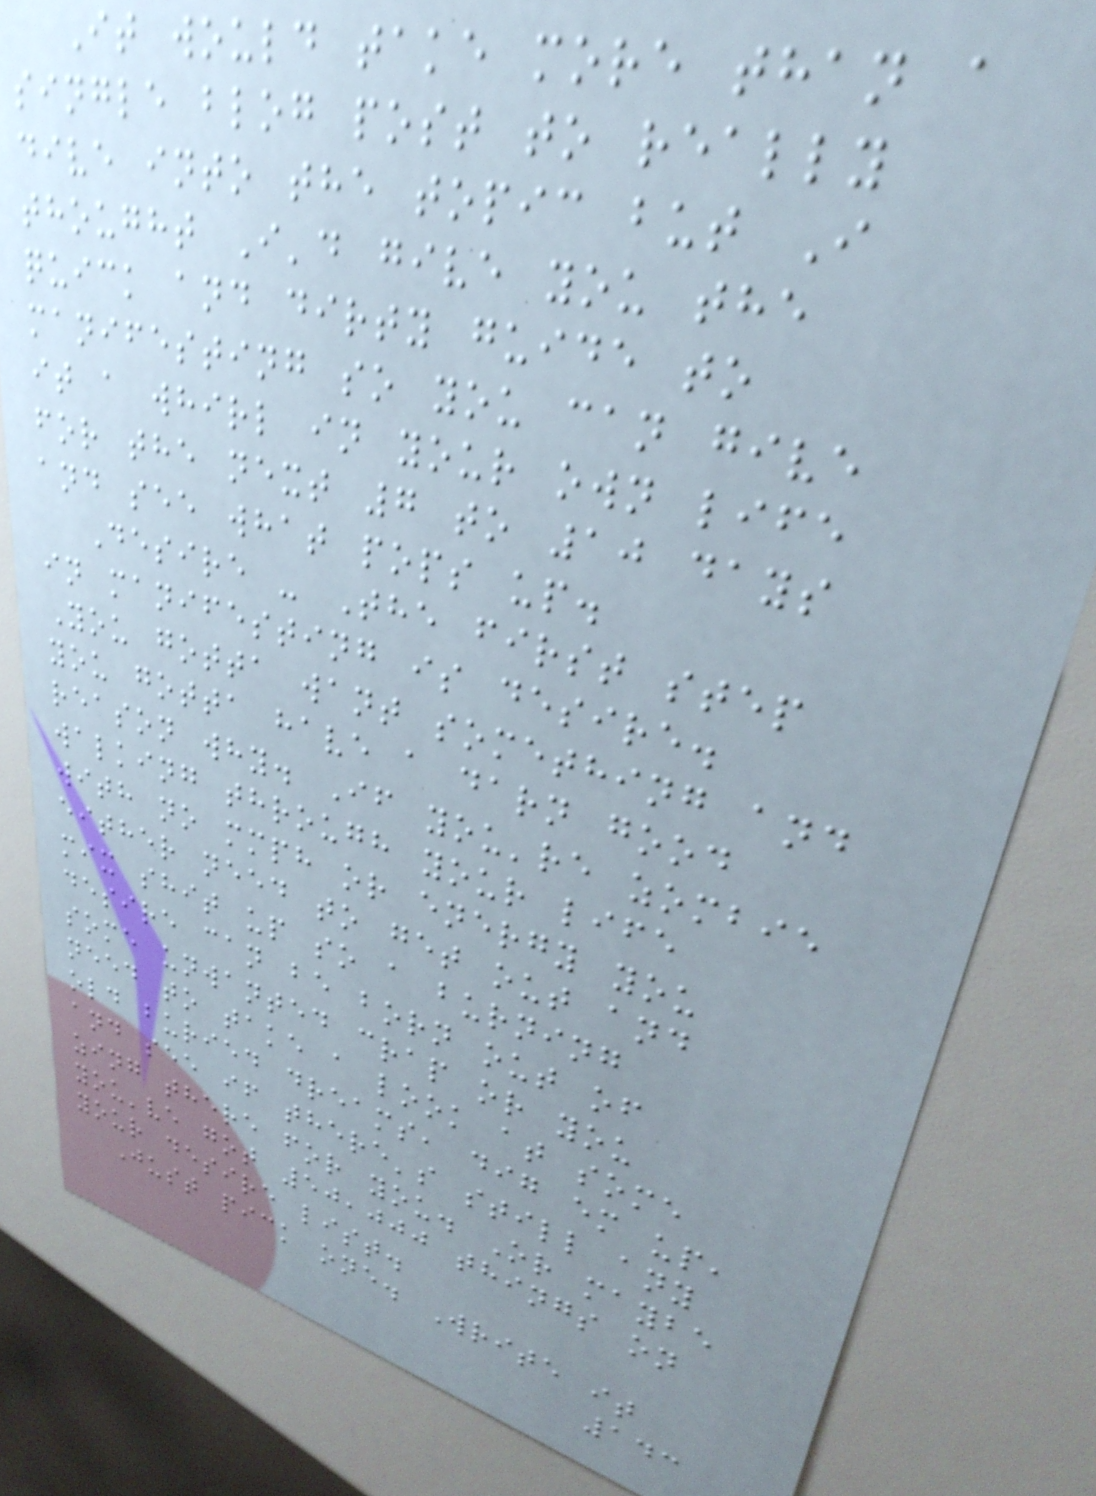It would take more than a
single blog post to really
dive into the topic but I
thought I'd give you the
quick and dirty guide to
manifesting so you can give
it a whirl in your own life
for the next 7 to 10 days
and see what pops up.
Desire - The first step
in manifesting is desire.
You gotta want something and
you gotta have a darn good
reason why. If you're zombie
walking through your life
with no mmph or energy you
either need to get out and
mix shit up so a burning
desire can be born out of
some unwanted crap or you
need to take a look at some
old buried dreams, dig em up,
and see if there's still any
zing there for you. Or maybe
you've got 50,000 things on
your desire list.
Just pick one. Write it
143
